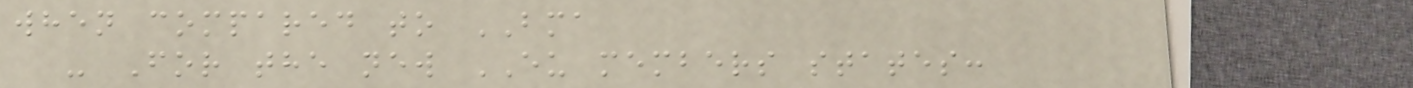when compared to BMA
- For the new EU members states:
